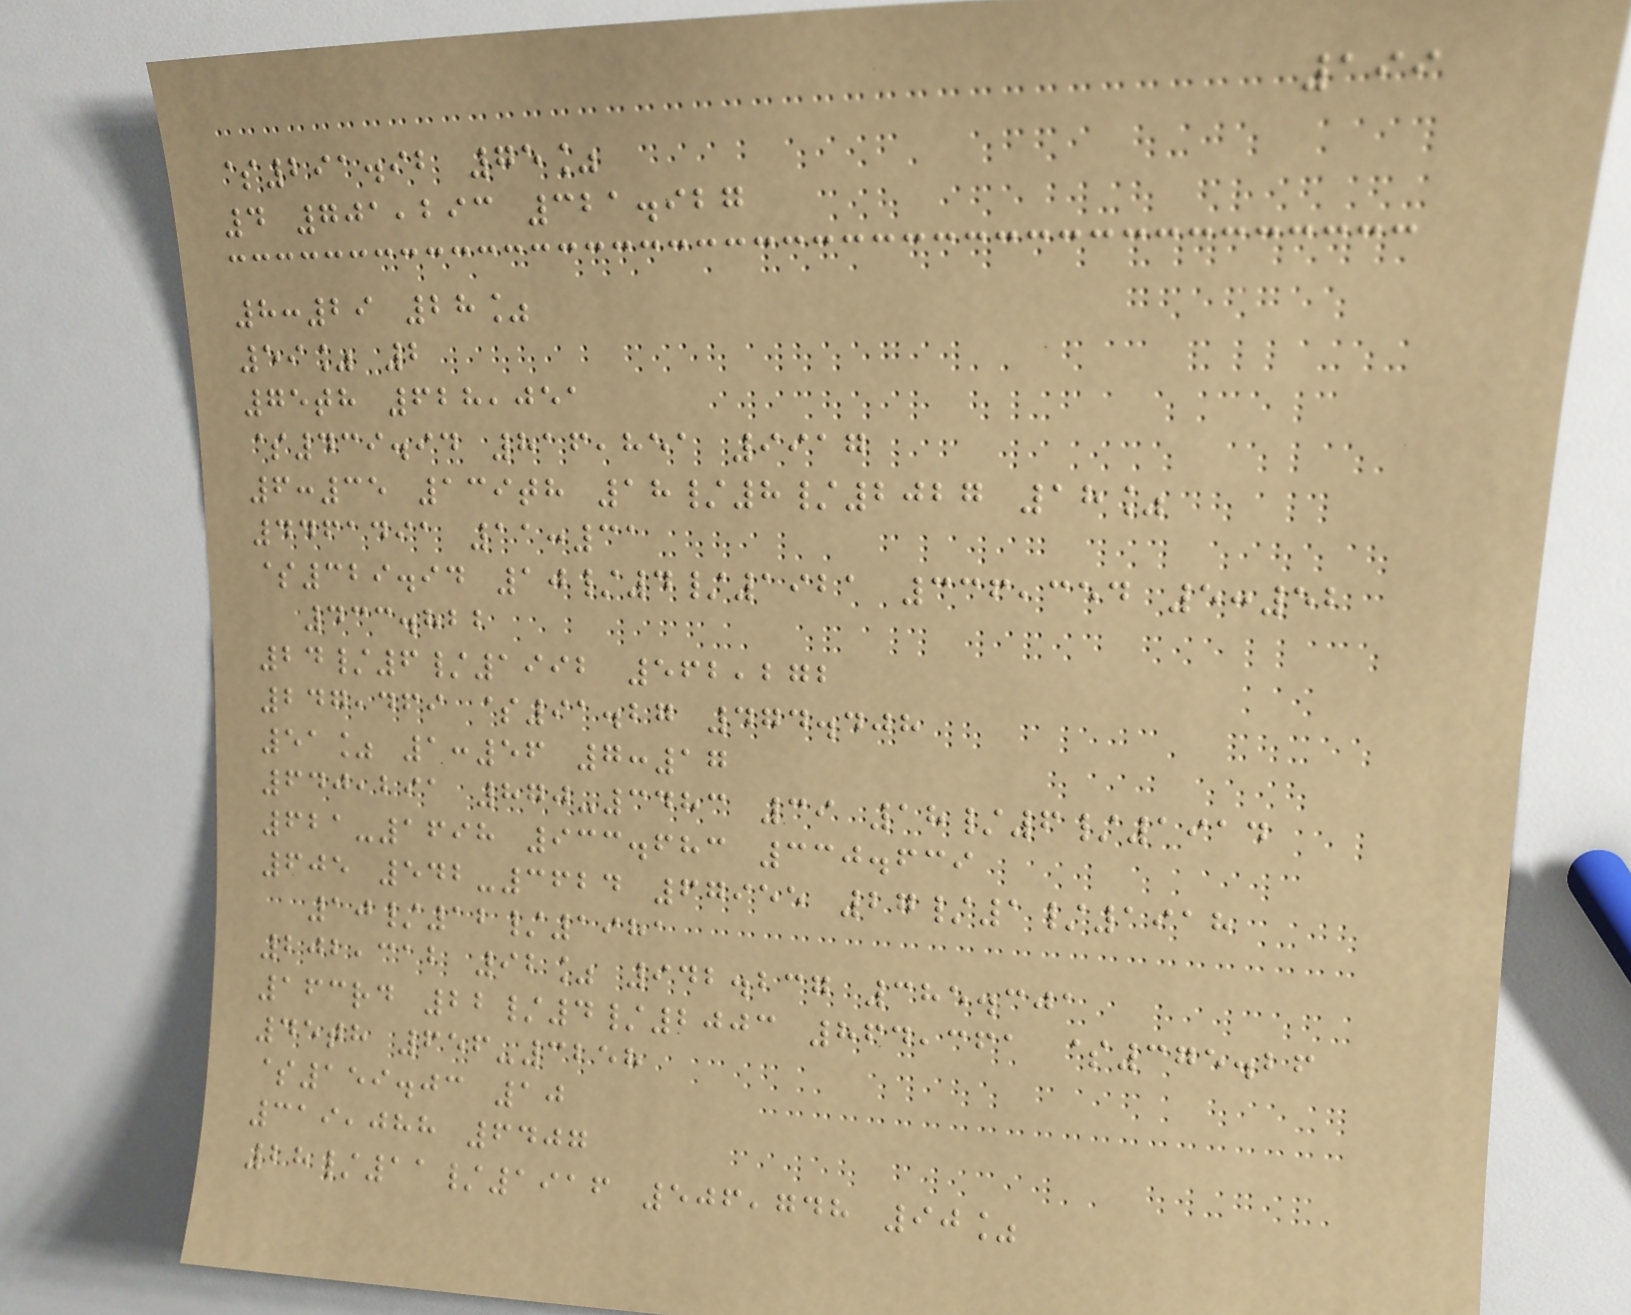199
$291.92 75%
4 701,293 321.927
8:29 28%
59% 2
75th 628,051
$439.94 816,851 9917
6:35 139th 18/8/2027 18%
4461491 11:31
$329.94 10/4/1921 336,354 5:52
433.822
24/6/1992 562,272
247,469 $91.27 474.408
51% 1:56 7:17
640,291 870-3483 39 18/6/1914
621-1698 933.683 330.639
605 542-3624 67955 27/1/1918
10/12/1981
202,312 92% 942.237 385.301
163rd 22/4/2003 864,361 $375.26
45th 656-3258
$159.03 10
319,088 6407
28/11/1916 506,748 90%
